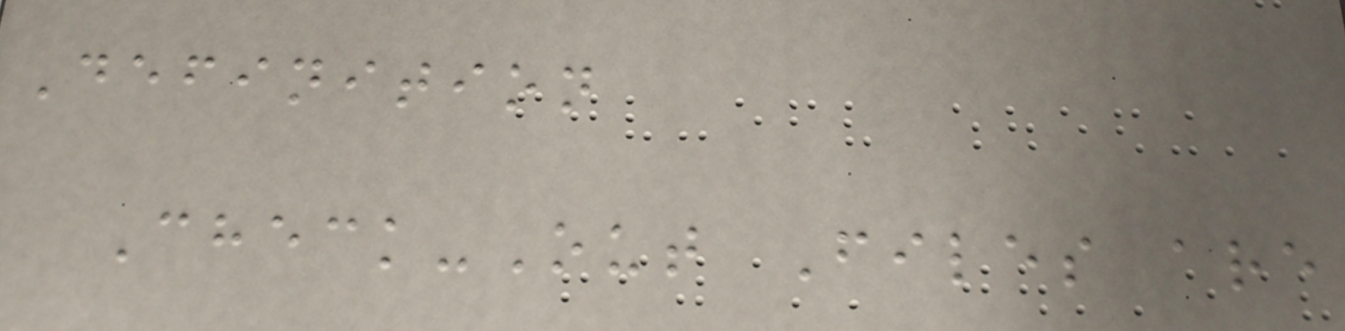Definition
Check-Out Files are
